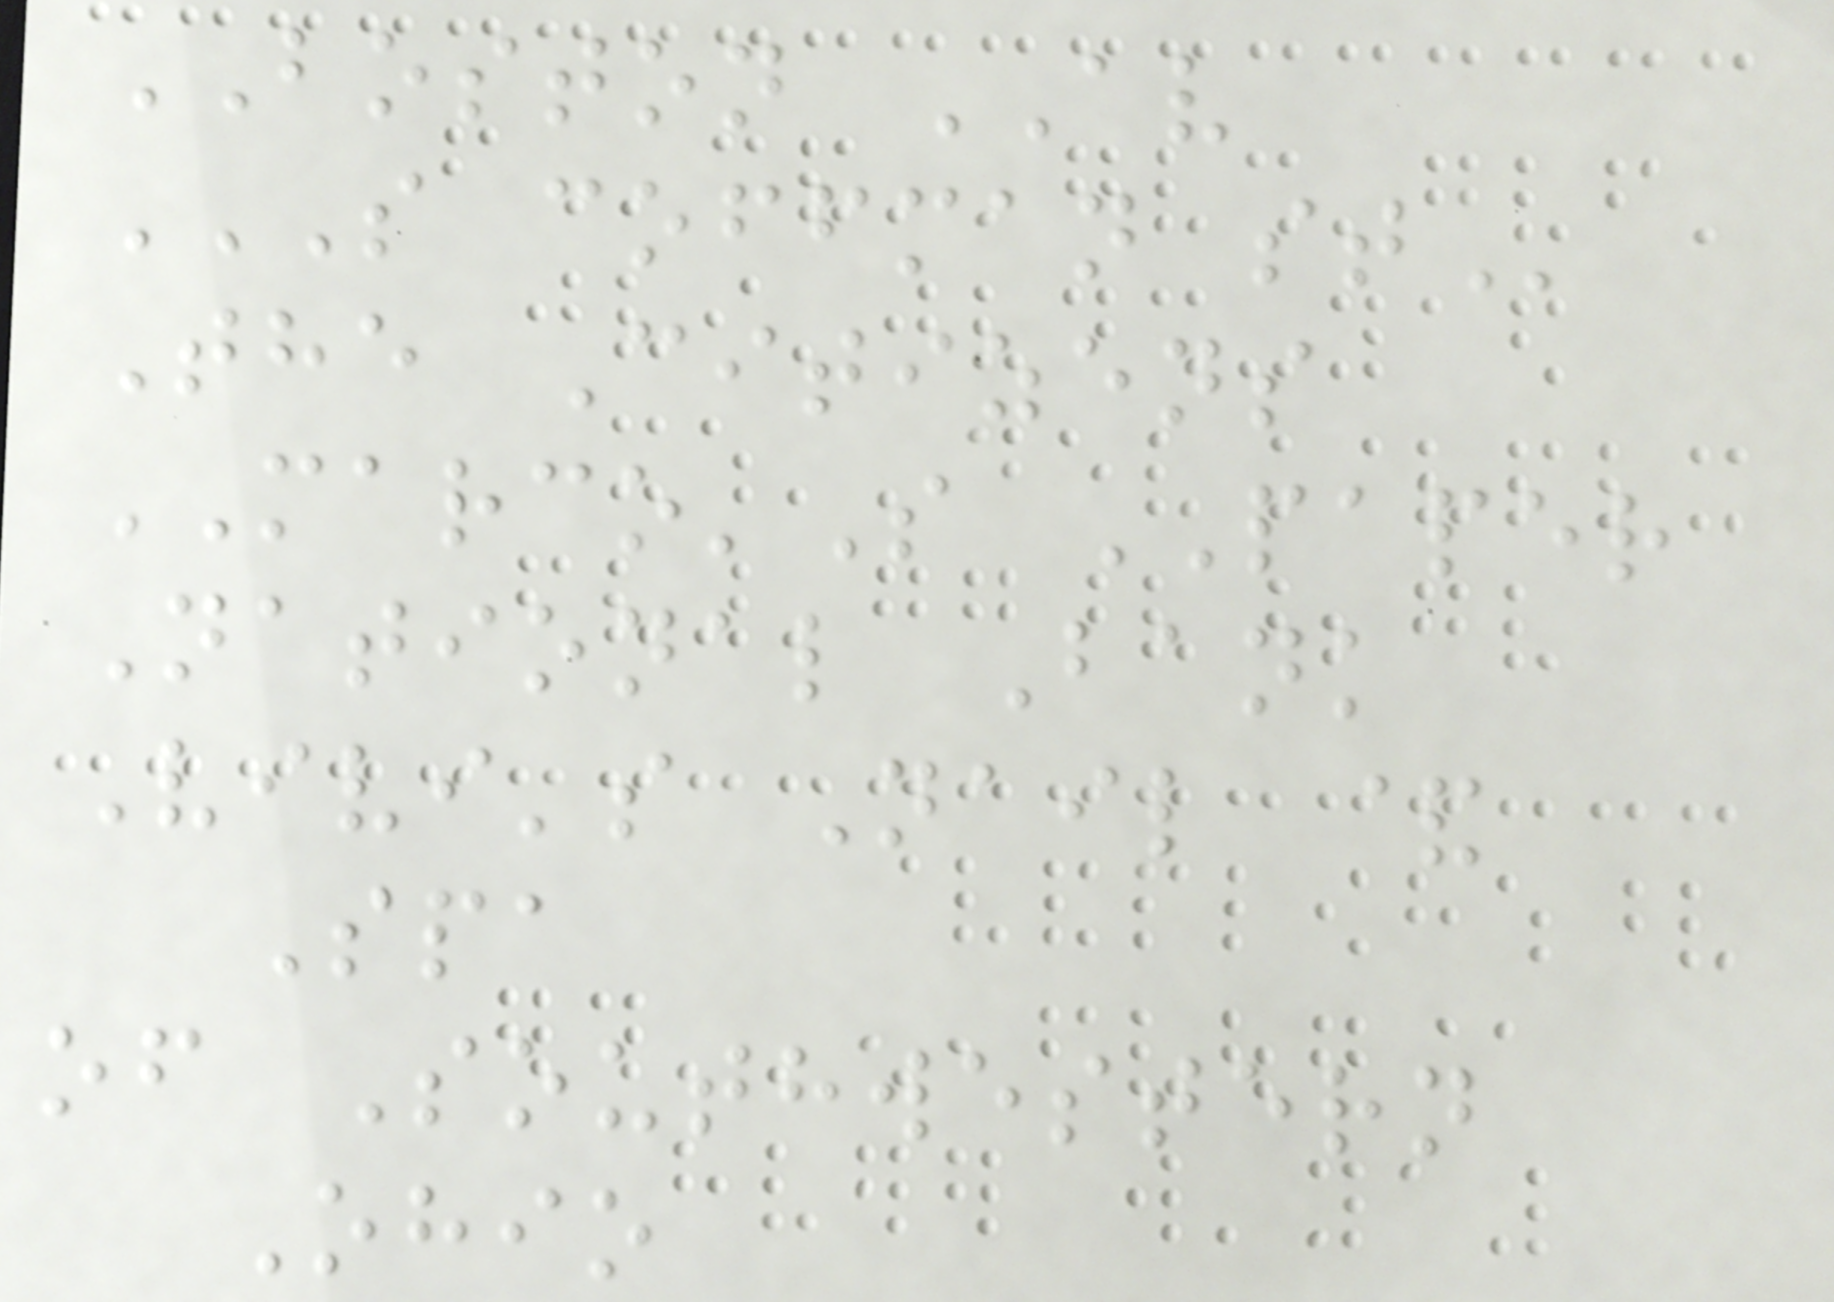BOSTON AV
S COFFMAN ST
The Citizens
MARCO'S PAPER
National Bank
Vivi's Nail &
Spa
of Southwestern
Ohio
